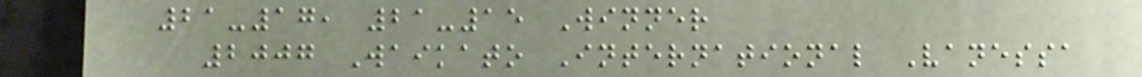21-17, 21-15 Winner
2007 Waikato International Vanessa
